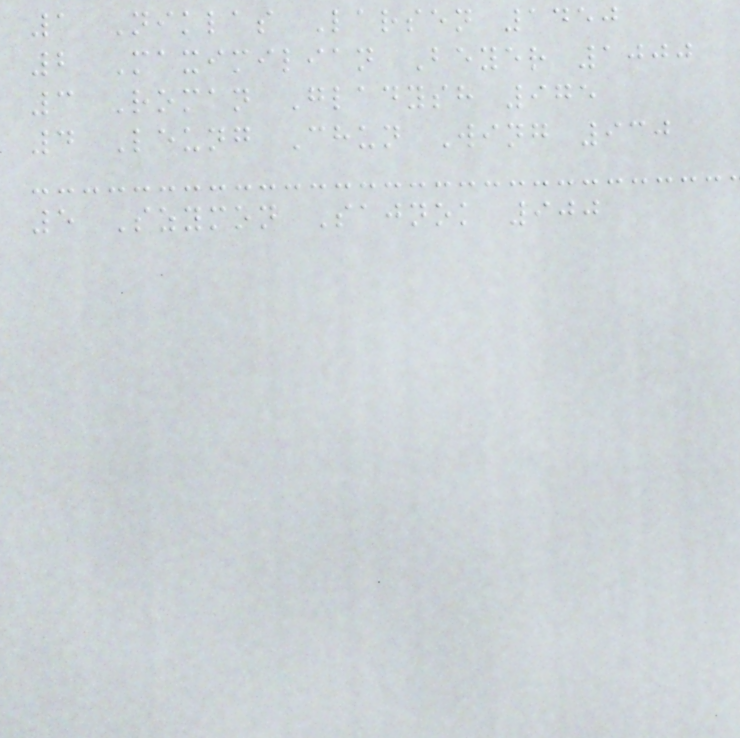1 Niklas Larsen 1450
2 Maximilian Beyer 1000
3 Roman Gladysh 975
4 Leung Chun Wing 930
5 Szymon Sajnok 900
